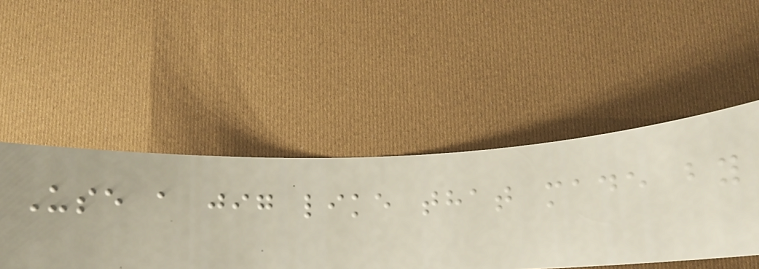Use a jig like that made by
